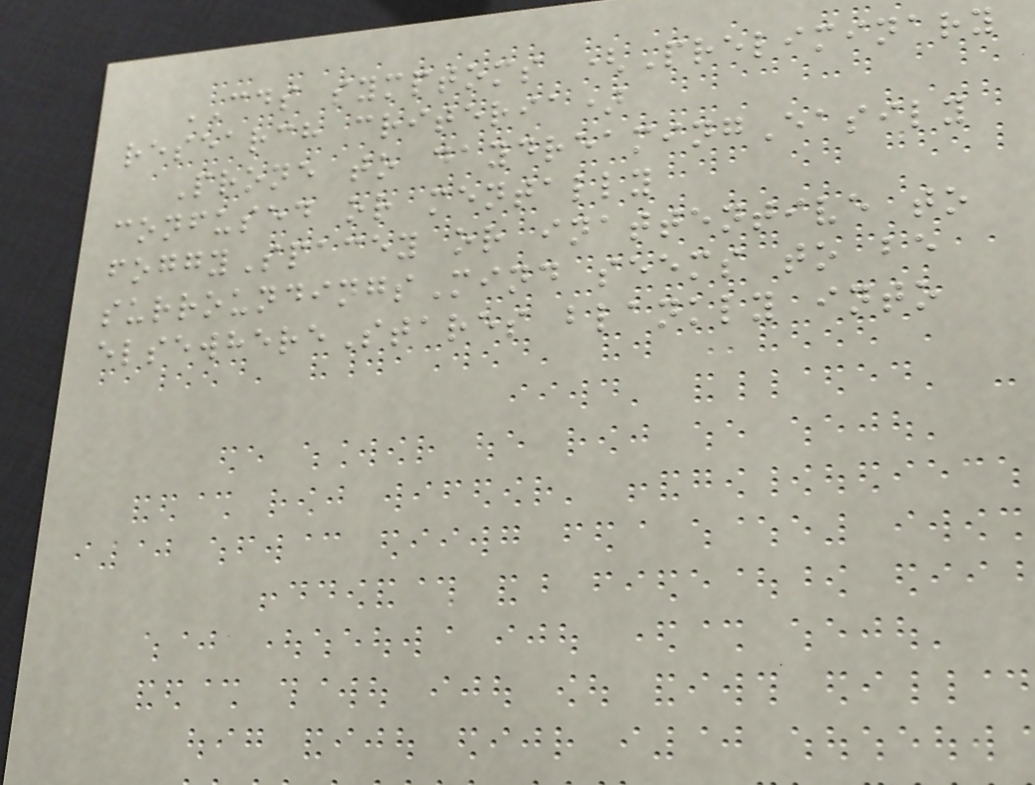CDS symptoms (Preliminary
research criteria)
Prone to daydreamingEasily
confused or mentally
foggySpacey or inattentive to
surroundingsMind seems to be
elsewhereStares blankly into
